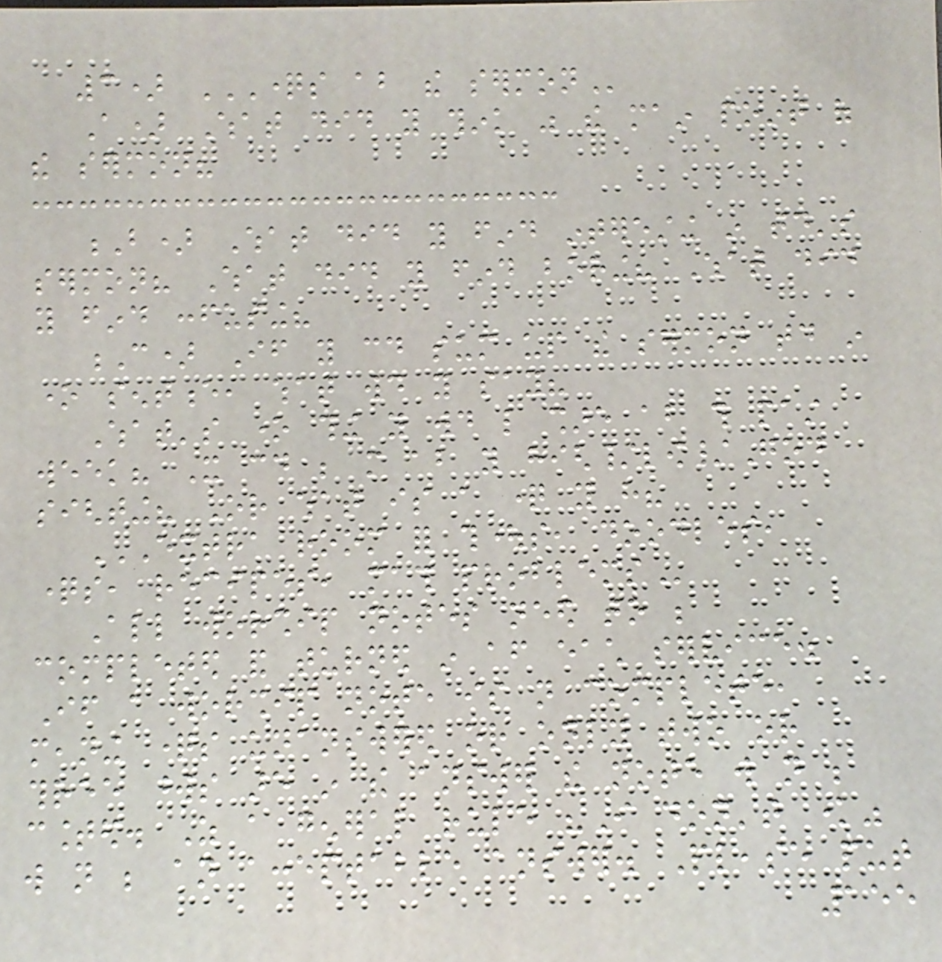3) QUESTIONS ABOUT THE SERMON
A) What did you think was the main point of
the sermon?
B) What did you find interesting in today's
sermon? What did you find boring? What did
you find confusing?
C) If you could sum up the sermon today in
one sentence, what would you say?
What's one thing you would like share about this past
week? It could be more about you high/low/God
sighting? Or what is a question you have?
EXTRA ROOM FOR THOUGHTS, DOODLES,
QUESTIONS, RECIPES, MATH PROBLEMS
All worship notes need to be
completed and turned in after each service.
If a worship note is not complete,
meaning questions unanswered or only two or
three words are in the answer the note will not be
counted. As a general rule "I don't know"
will not be an acceptable answer. Please put
155
